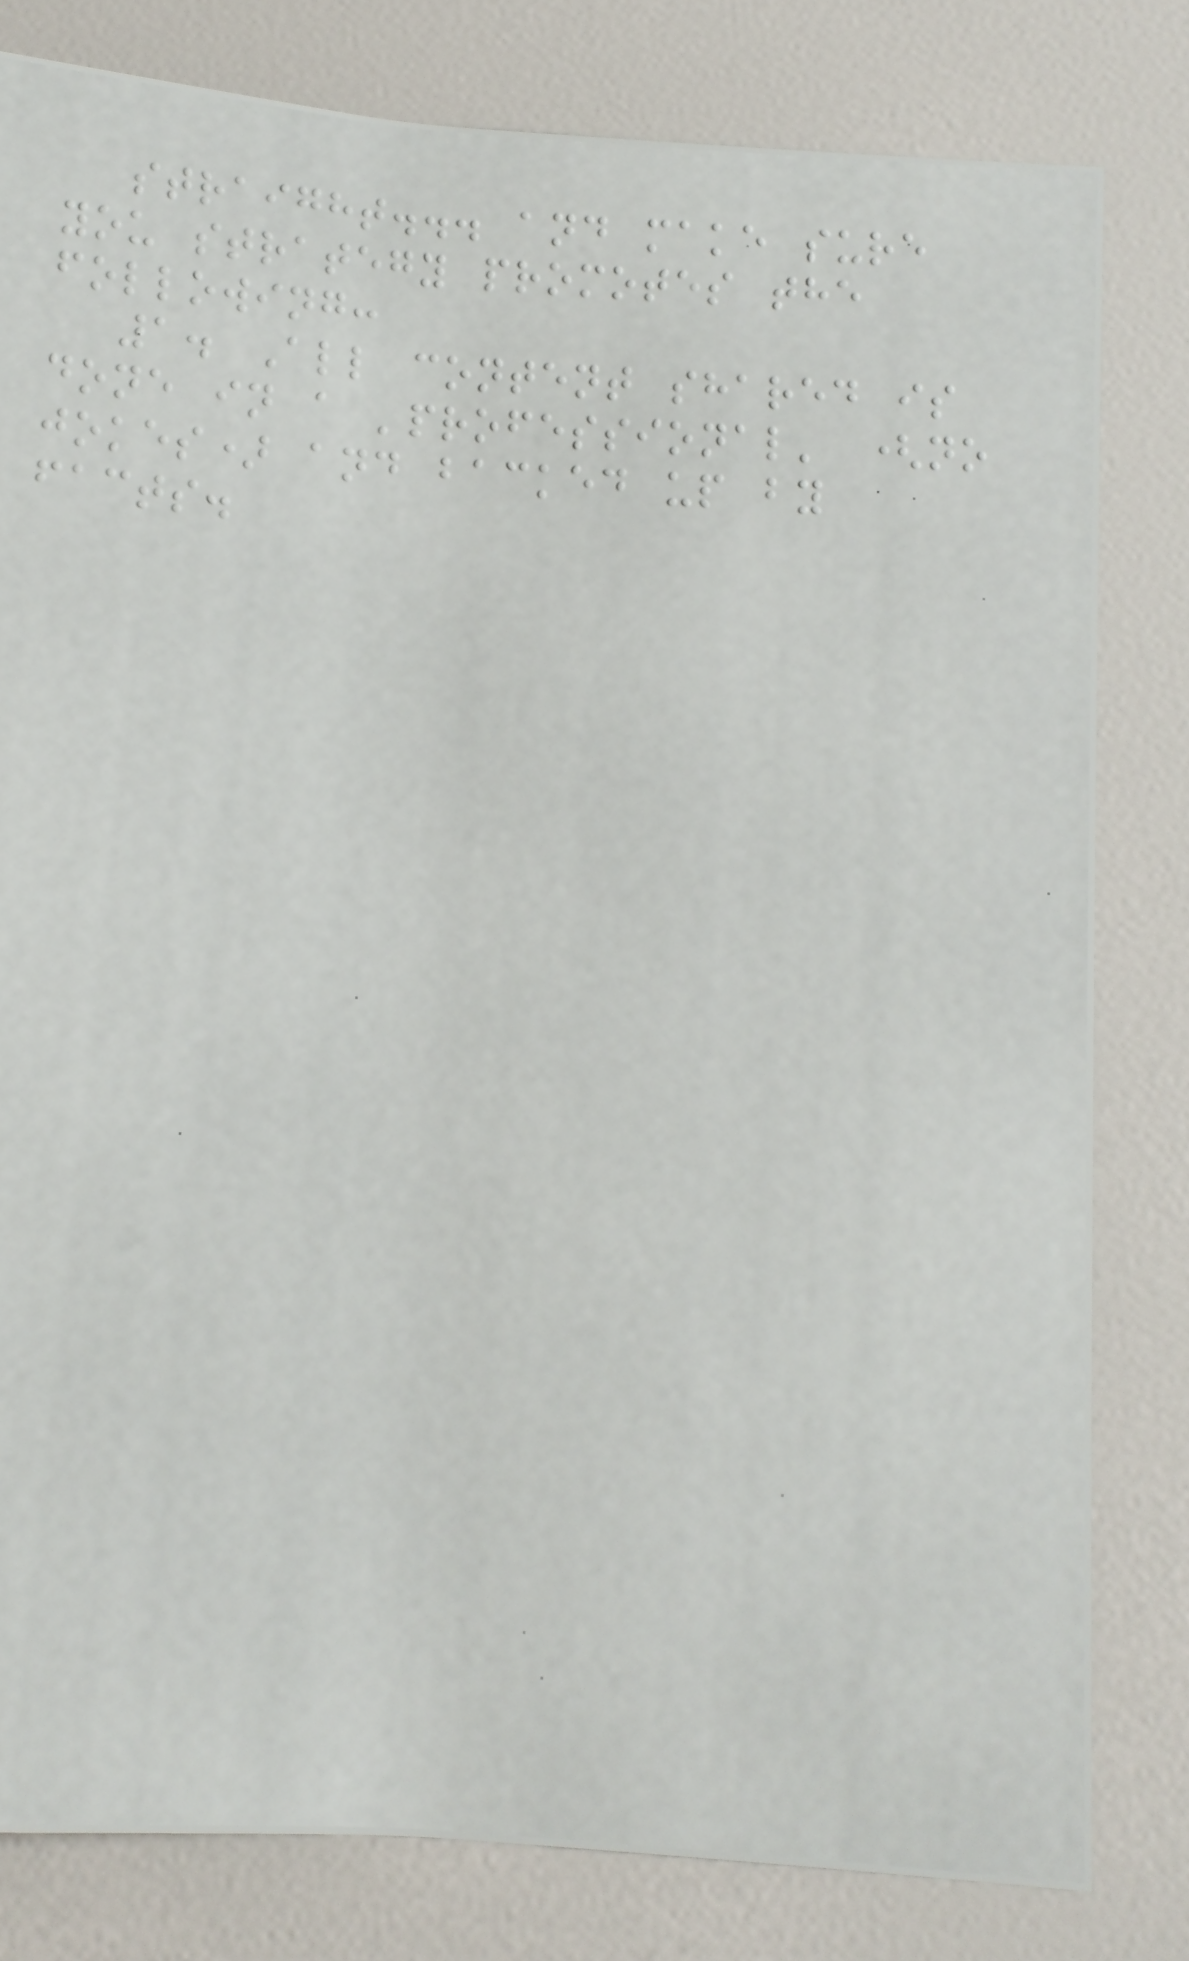straight... and make sure
you strategy promotes the
following:
1. All content shared is
done in a 'professional' (no
jokes) and backed up by
facts.
